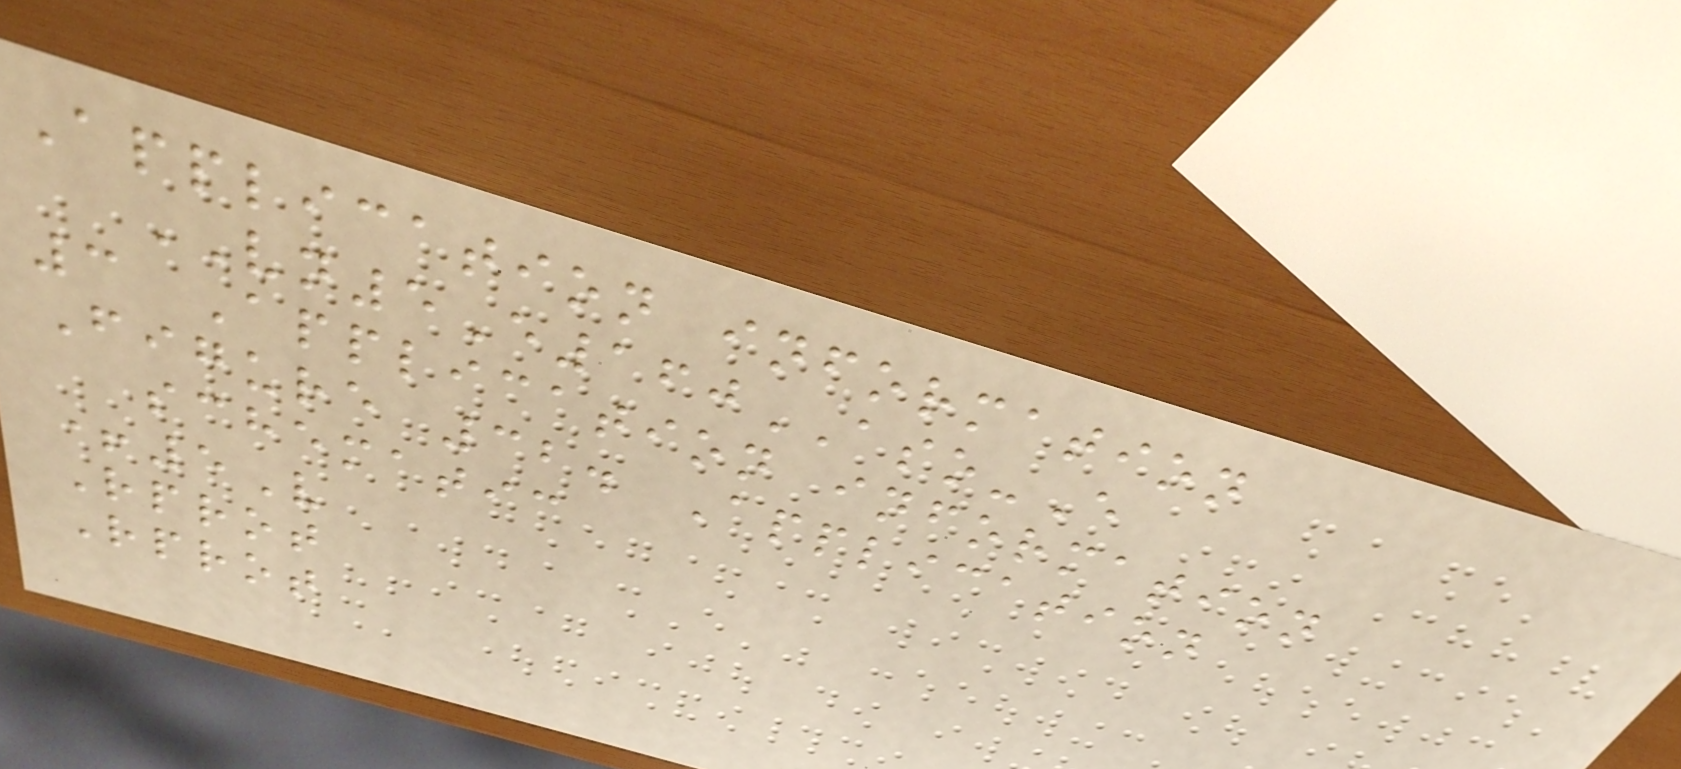Application information
VN5E160ASO-E
3 Application information
Figure 32. Application
schematic
+5V
Rprot
Rprot
